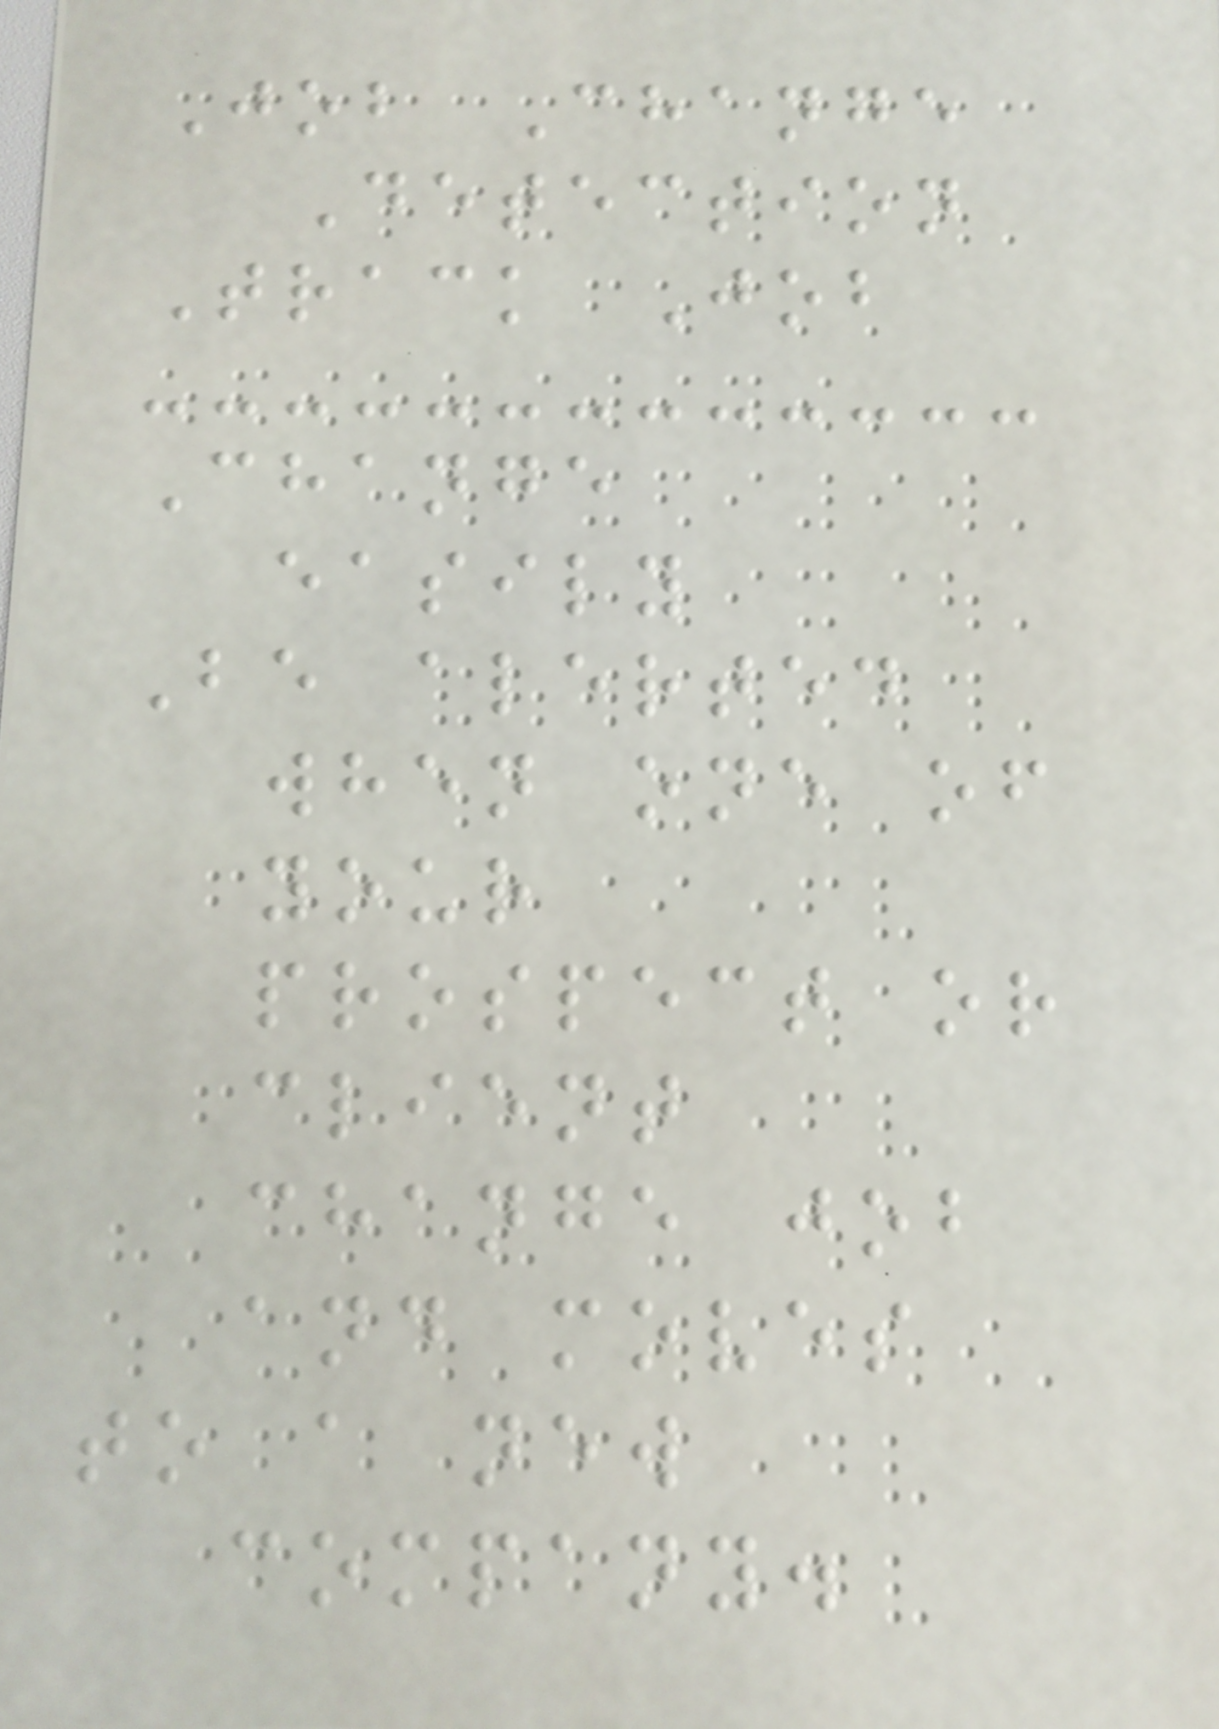Job Change
Detection
Track Job
Change
easily
Be alerted
when one of
your
prospect or
client
change job
and moves
to a new
company.
